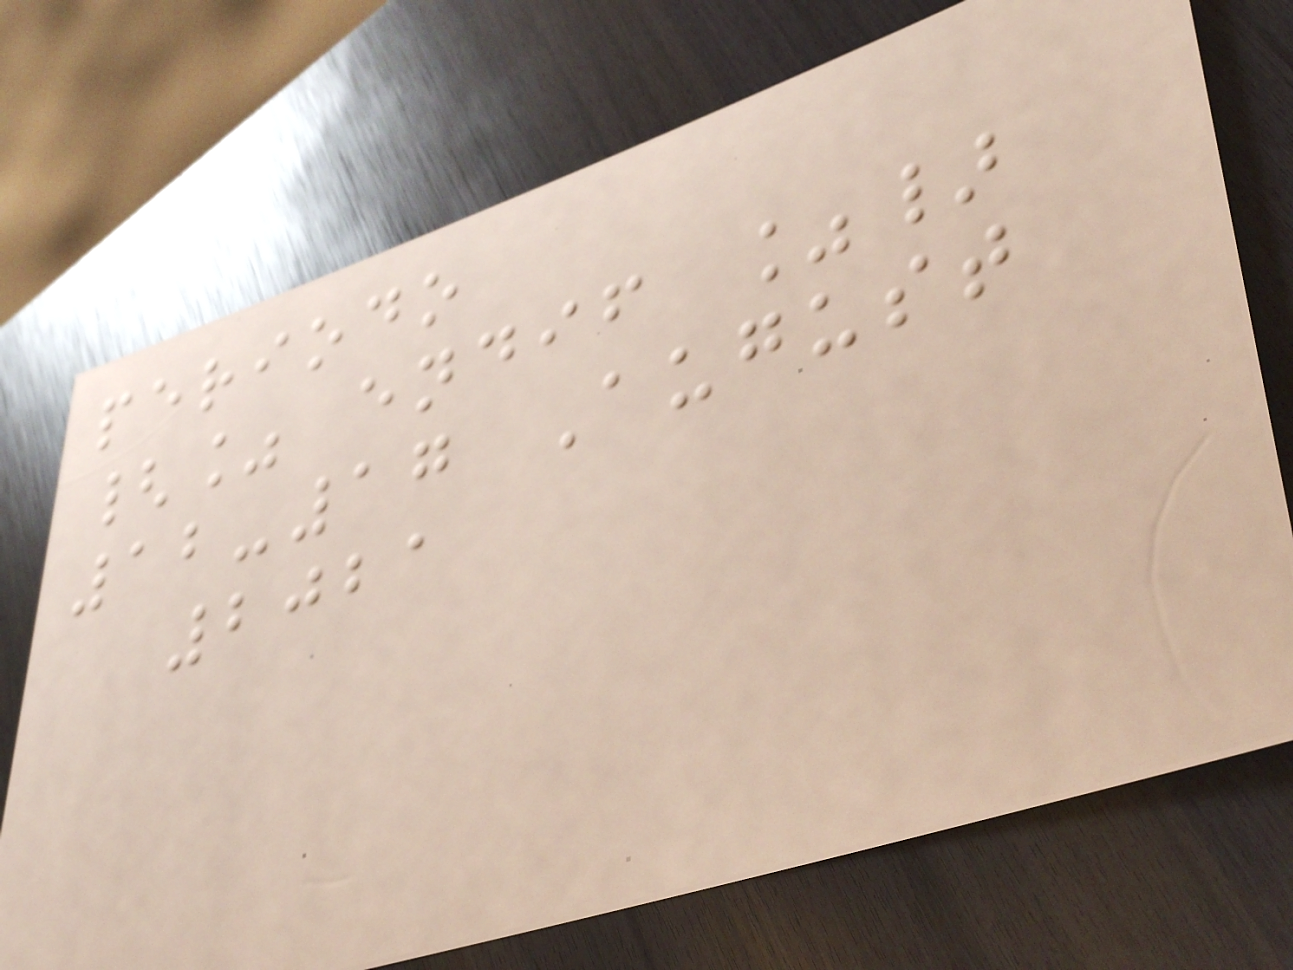periodo
{% endif %}
12-17 August
2021
